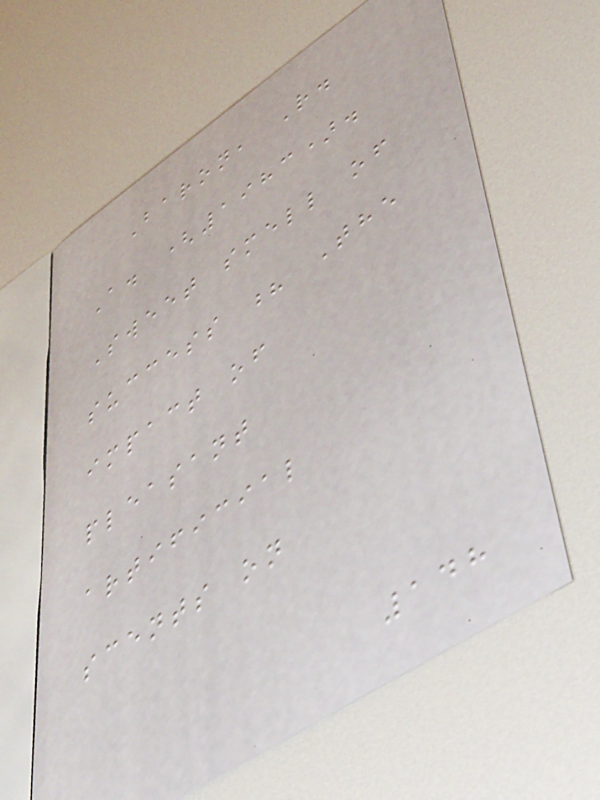Baron, R.
A. (1983).
Sweet smell of
success ? The
impact of
pleasant
artificial
scents on
148
